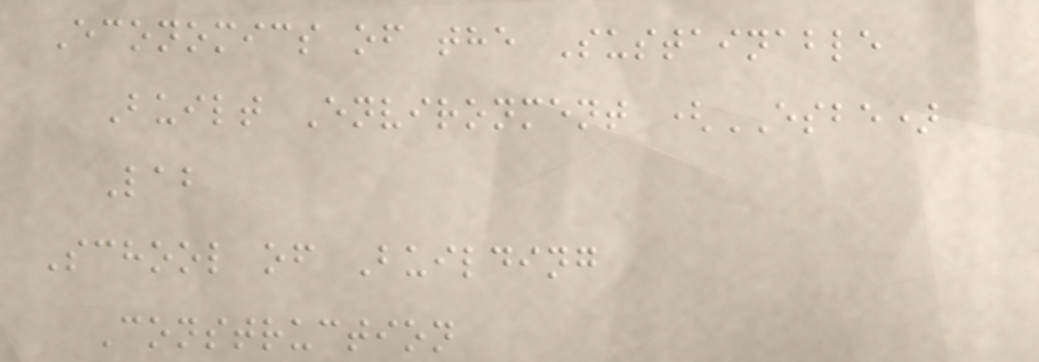Economics of the Sustainable
Built Environment (ESBE)
Lab
School of Building
Construction
